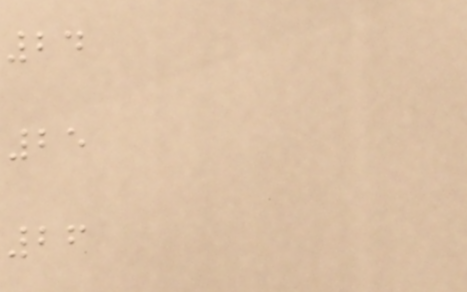24
25
26
